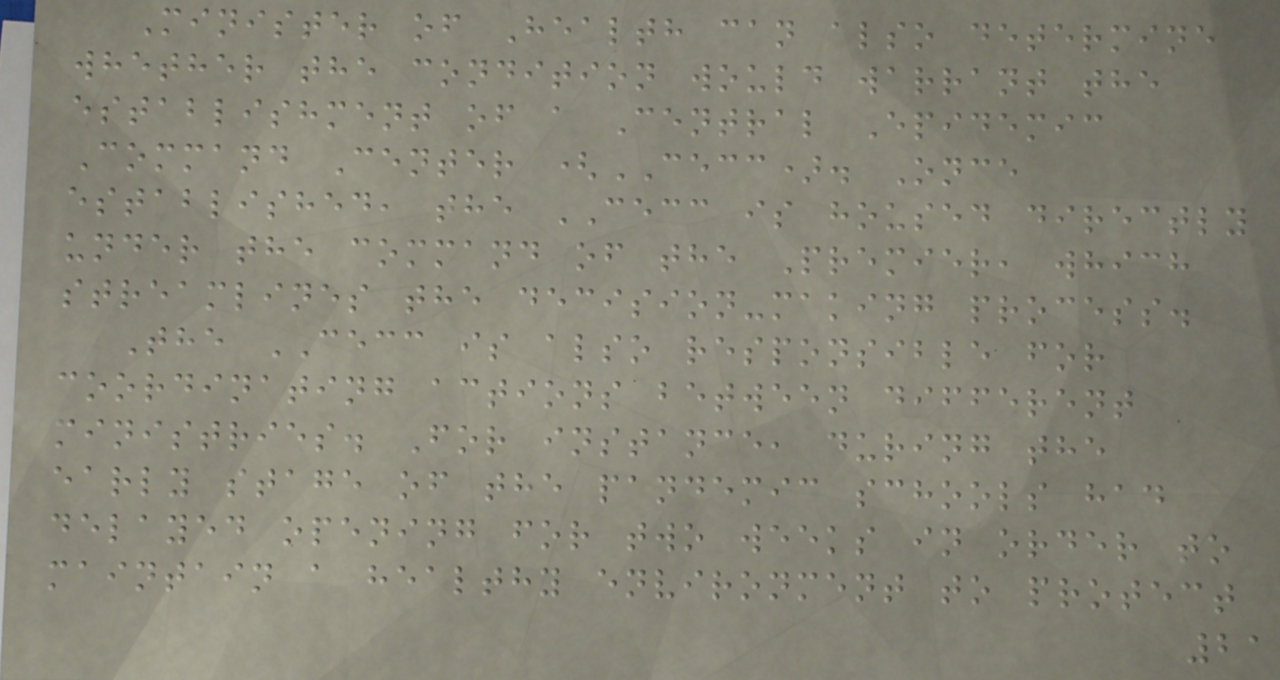Minister of Health can also determine
whether the condition would warrant the
establishment of a Central Epidemic
Command Center (CECC). Once
established, the CECC is housed directly
under the command of the Premier, which
streamlines the decision-making process.
The CECC is also responsible for
coordinating actions between different
ministries. For instance, during the
early stage of the pandemic schools had
delayed opening for two weeks in order to
maintain a healthy environment to protect
21
